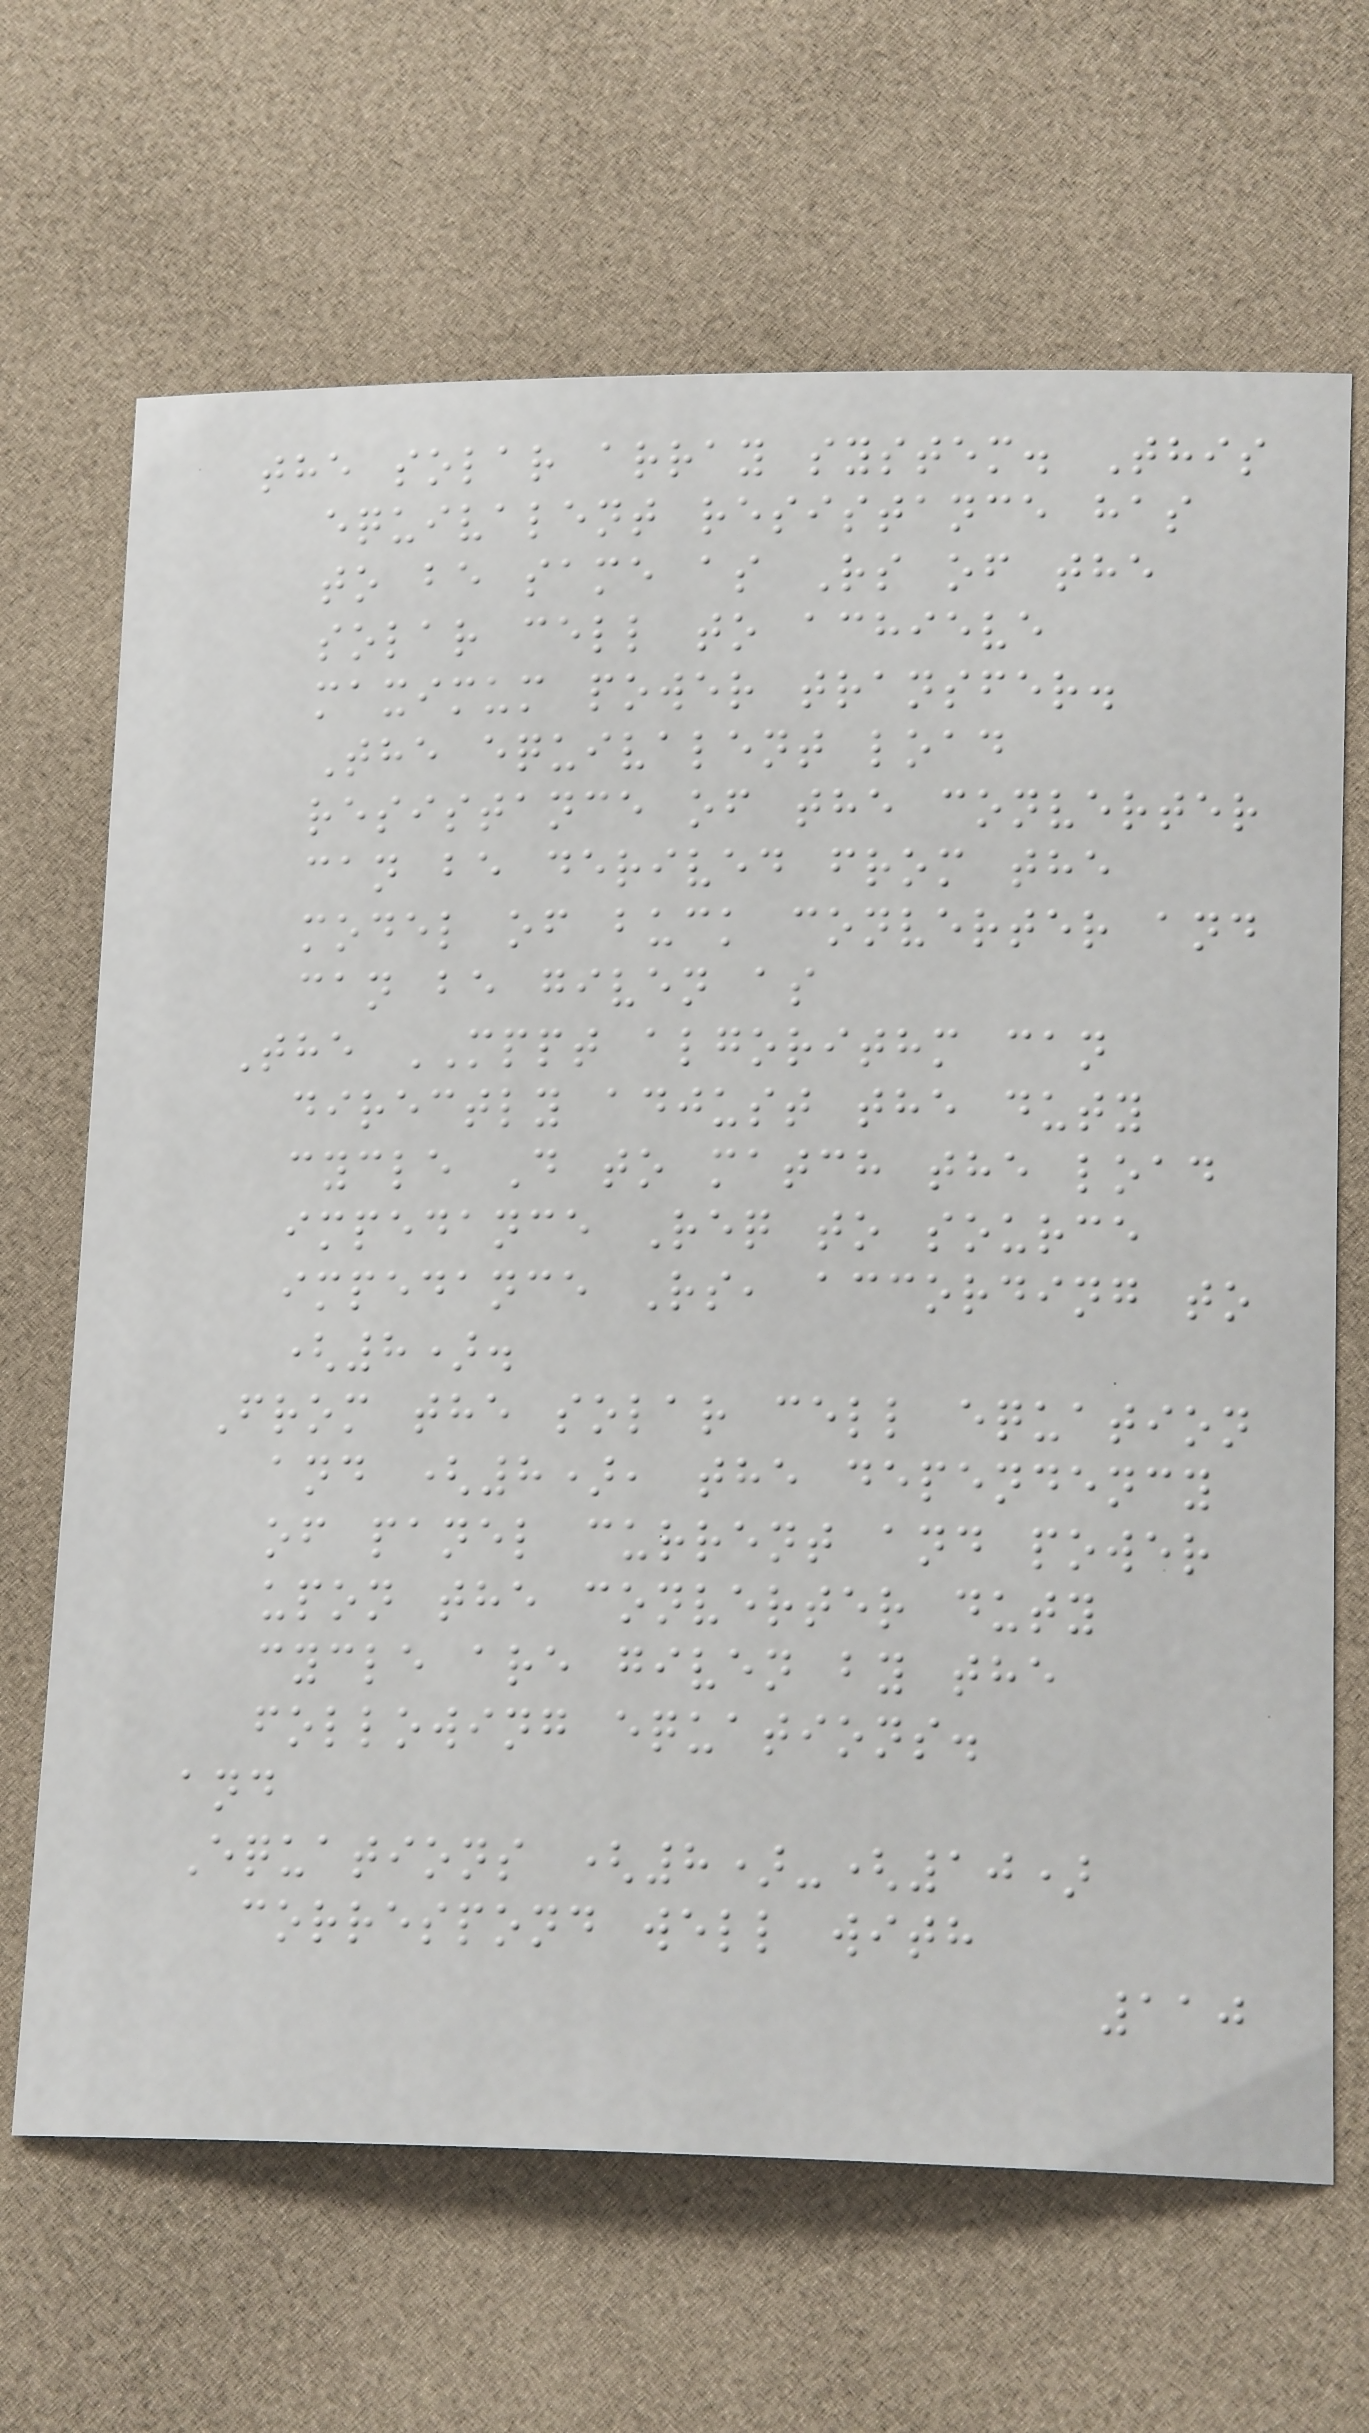the solar array system. This
equivalent resistance has
to be same as Rs of the
solar cell to achieve
maximum power transfer.
The equivalent load
resistance of the converter
can be derived from the
model of buck converter and
can be given as
The MPPT algorithm can
directly adjust the duty
cycle D to match the load
impedance Req to source
impedance Rs, according to
(8).
From the solar cell equation
and (8), the dependency
of panel current and power
upon the converter duty
cycle are given by the
following equations.
and
Equations (8)-(10)
correspond well with
110
